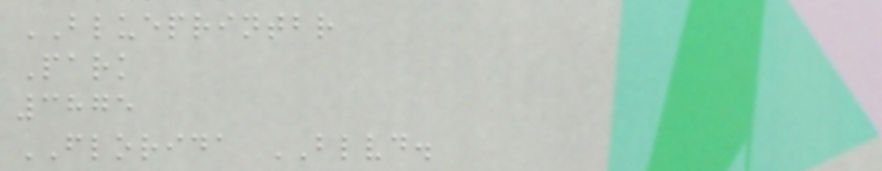BLUEPRINTBR
Park
3875
FLORIDA BLVD.
